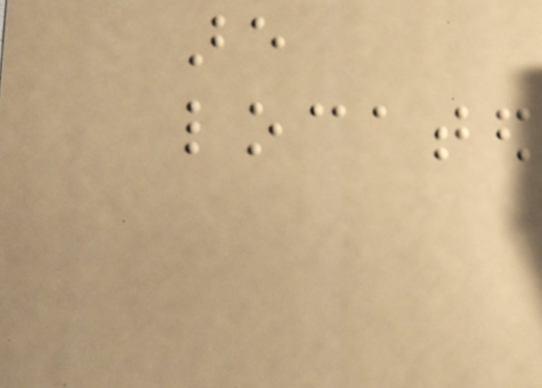are
located
